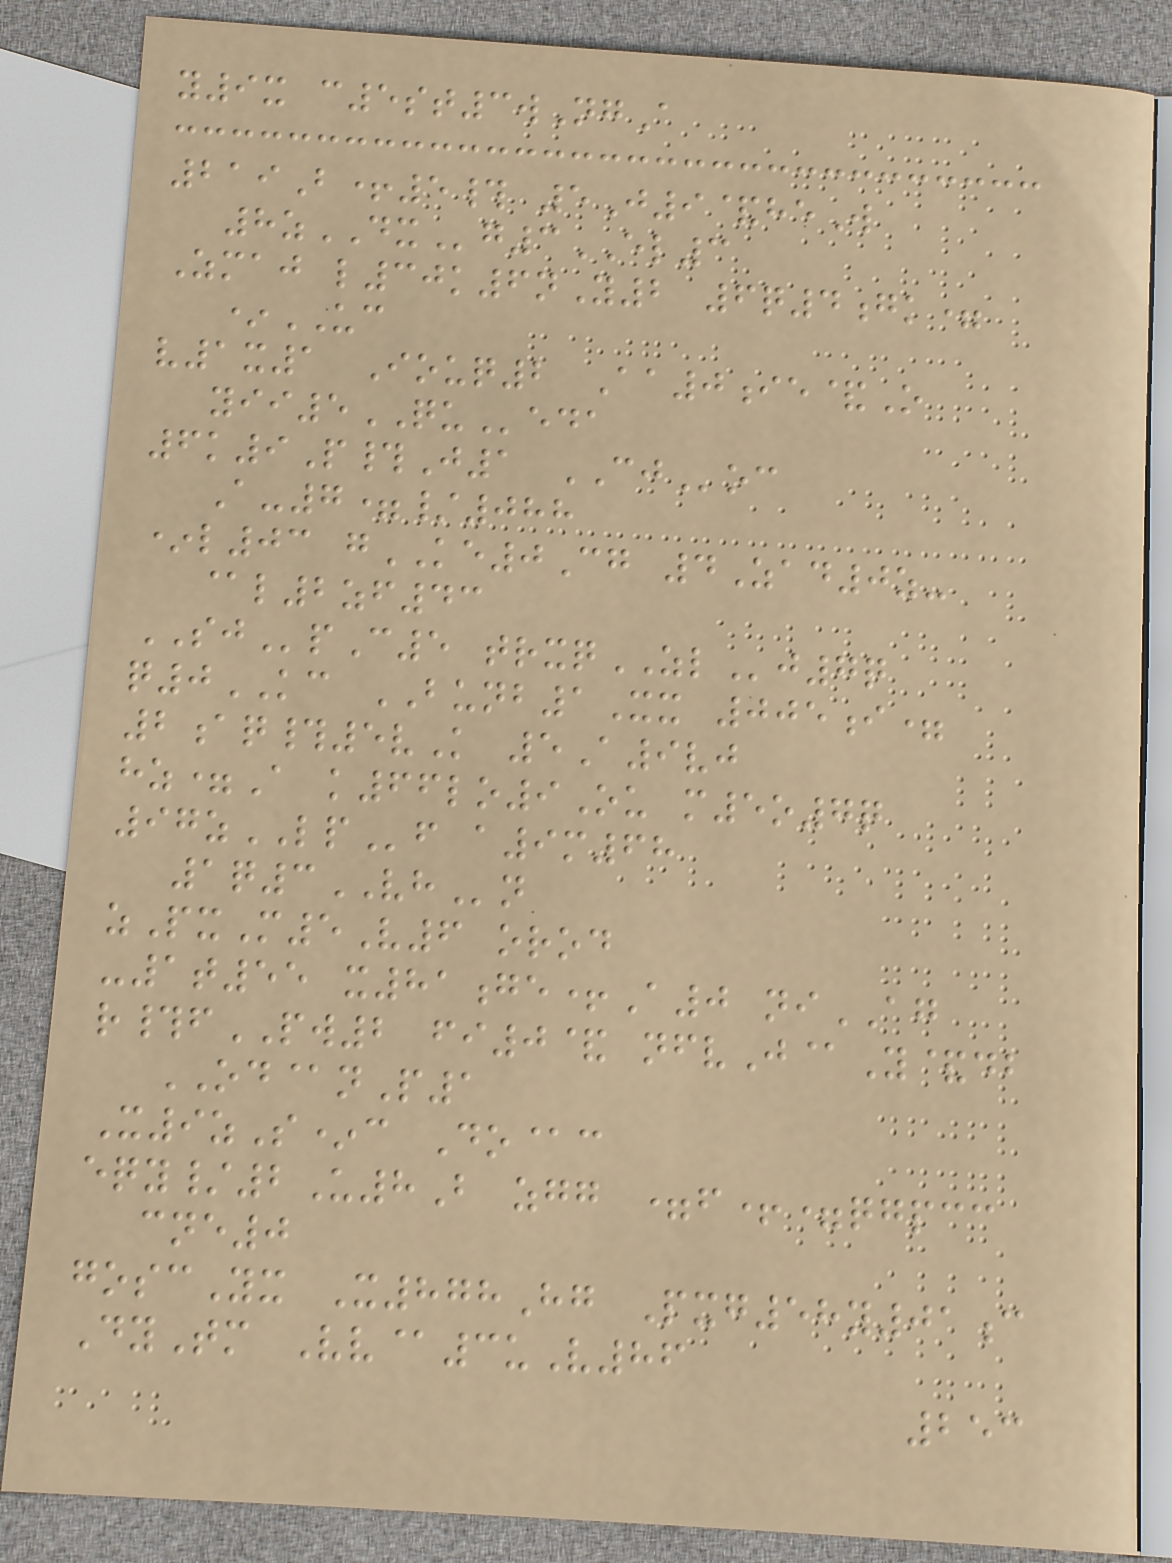y9x c5st3wNgA
219B+5# 5J9&heW
8zDXg3EL3
Zmaj l30k6nY2 6q4gk=
*UC
v1x1 Iouq2 Aa0ie&O
yii5QUeda
6k9P#J1 CJoc
A-7=/088
*l03 gKE0Cg 4Zad0z-
@l2zf43
SJpC5 trxqZLj7q
q0KC BUNB1Xx 005i=
2aq#5vK 5A9vj
hz=A k66lo9Ou m5o7q
97zLPf a9m68
1q3VHn
zPxM5V6 orod
-1t55 x81ge+A0 niAG
r#fPW2 fi0& nfvJ@Y&db
OD@nP1
X9zS*c Do@c
eqy/2U8B zgg =f+=qgpcc
cne0
goscYx X878Hg Pxg58y01c
DyTm Vv@3uV86
253
